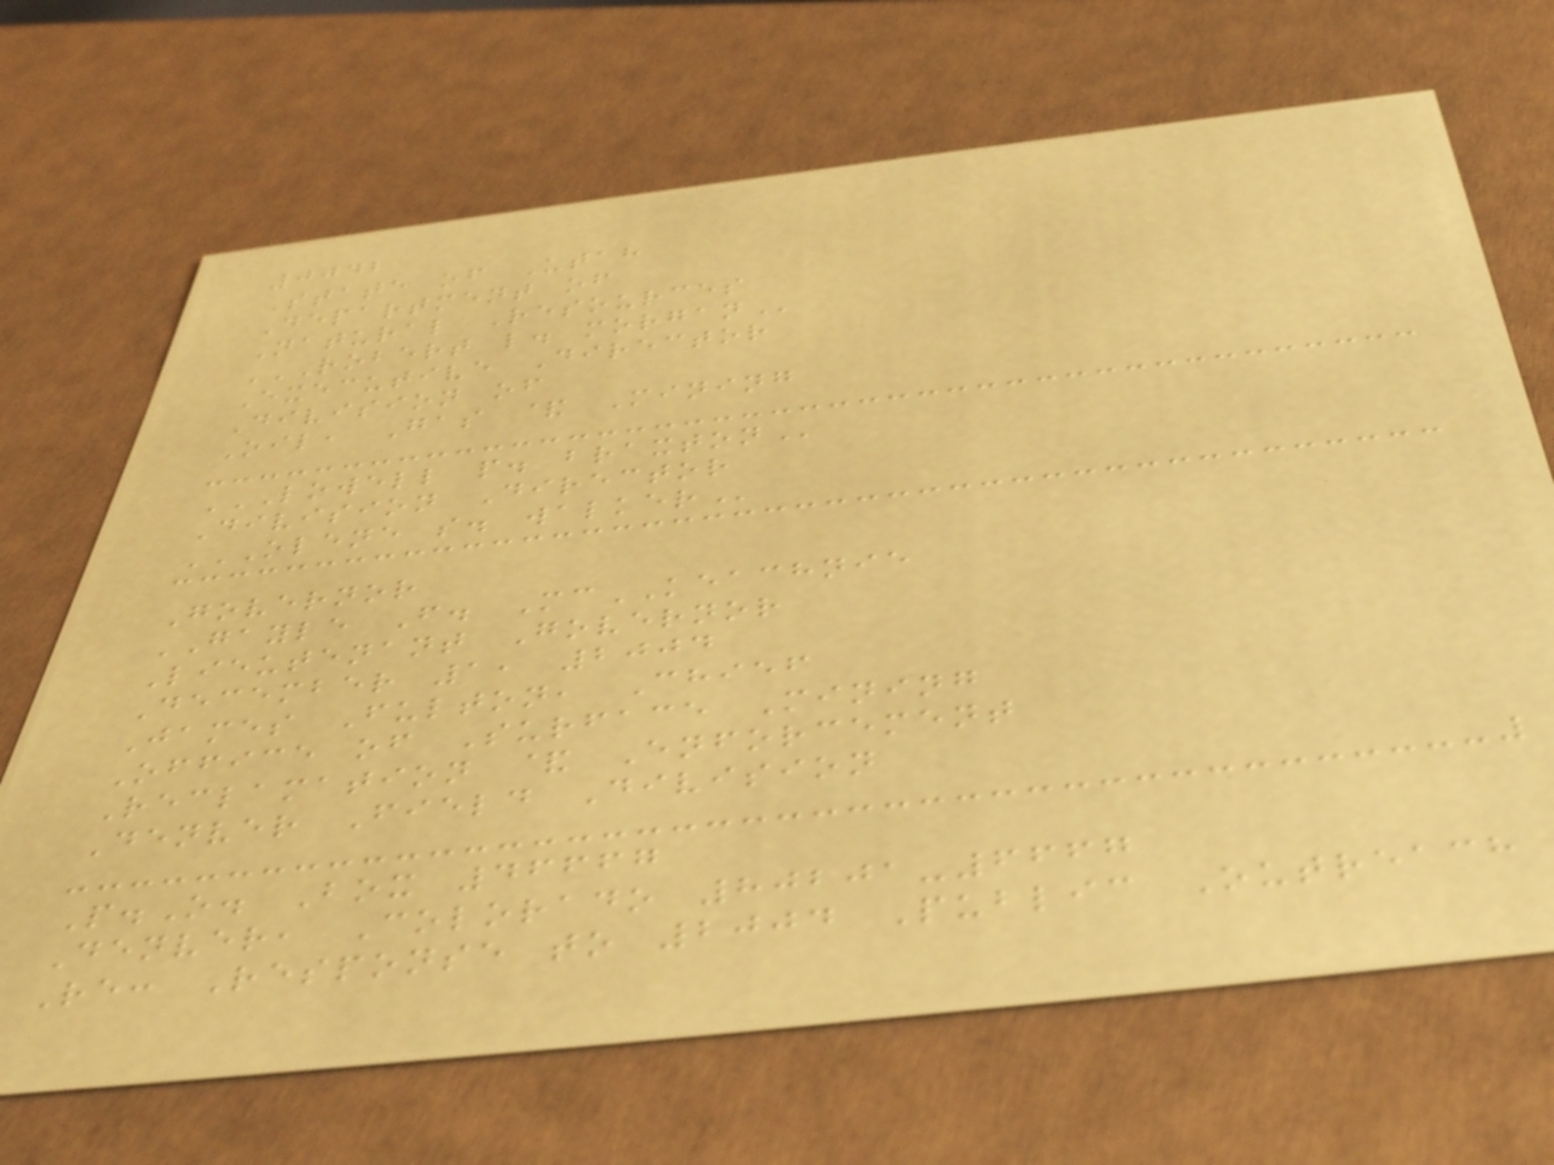0042
State of Utah
Department of
Natural Resources
ROBERT L. MORGAN
Executive Director
Division of
Oil, Gas & Mining
LOWELL P. BRAXTON
Division Director
OLENE S. WALKER
Governor
GAYLE F. McKEACHNIE
Lieutenant Governor
December 1, 2004
James Fulton, Chief
Office of Surface Mining
Reclamation & Enforcement
Denver Field Division
P.O. Box 46667
Denver, Colorado 80201-6667
Re: Response to 2004 Public Outreach
